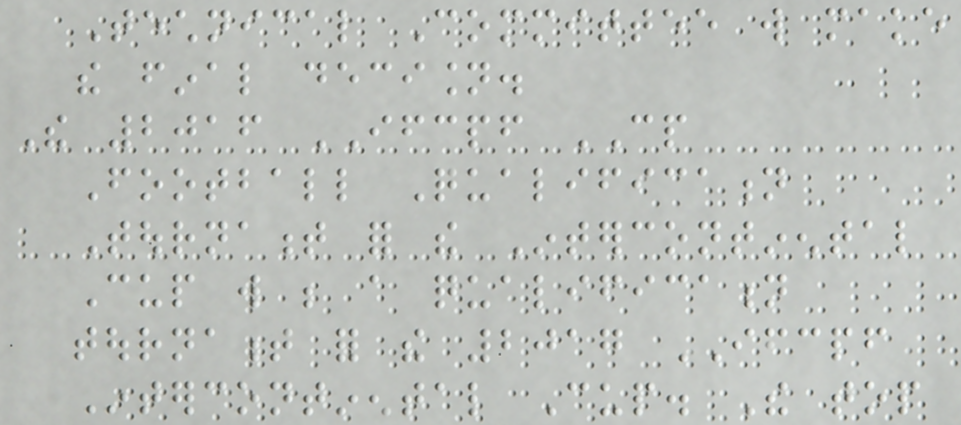Technical Committee will make
the final decision.
The 2016 IFCPF CP
Football Qualification
Tournament for the Intercontinental
Cup will be a qualification
tournament for the 2017 IFCPF
Intercontinental Cup. The top
